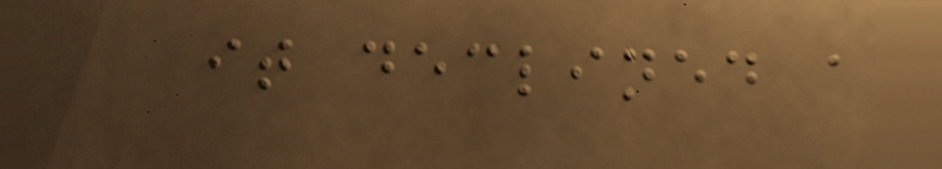it declined a
